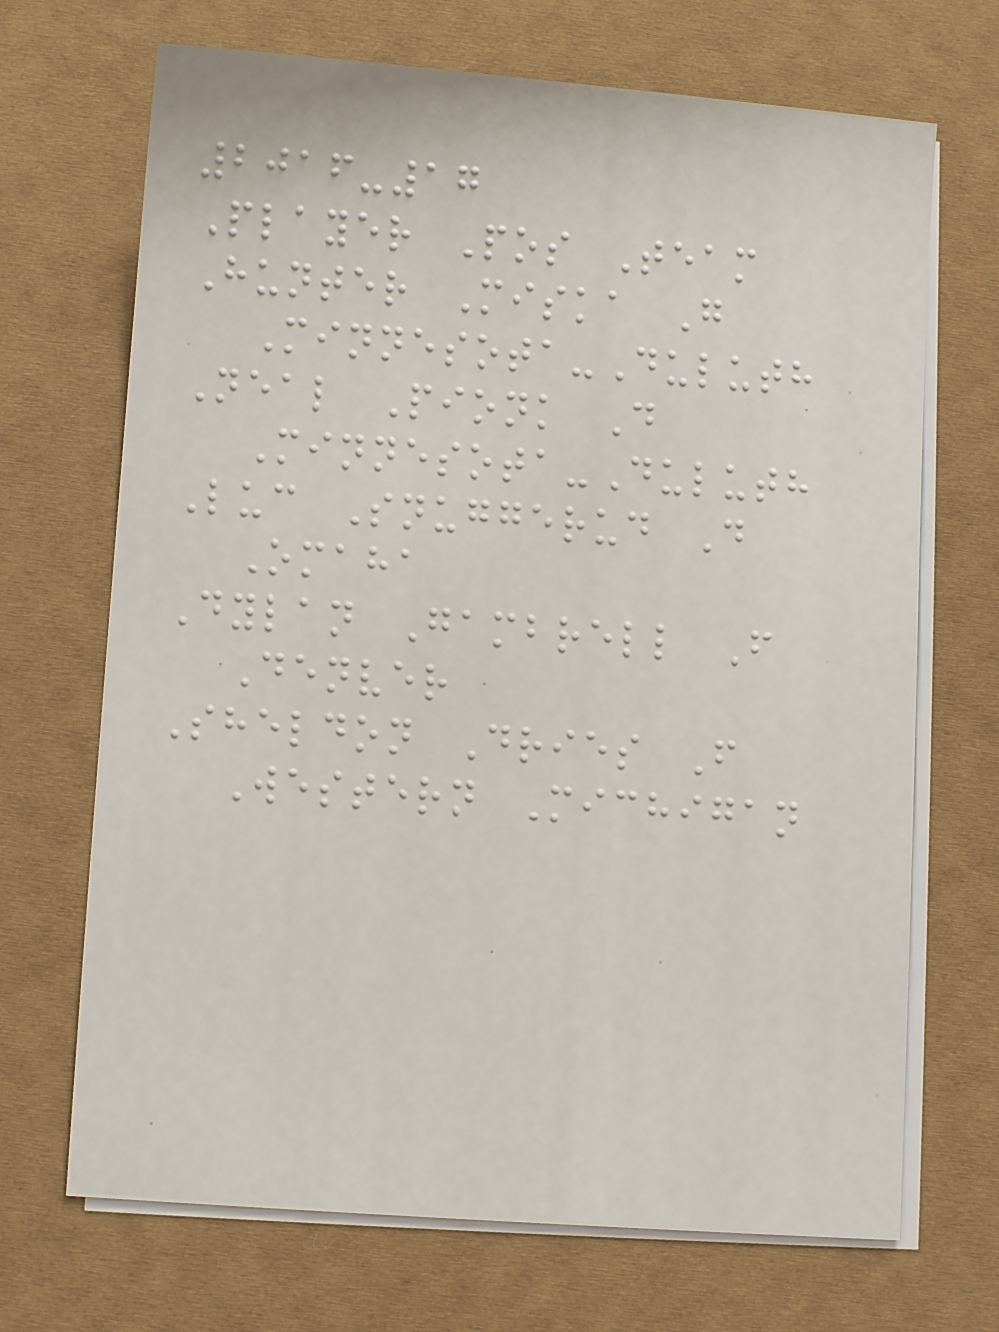2016-17
Player Pos Team
Hunter Miska G
Minnesota-Duluth
Neal Pionk D
Minnesota-Duluth
Luc Snuggerud D
Omaha
Dylan Gambrell F
Denver
Sheldon Dries F
Western Michigan
